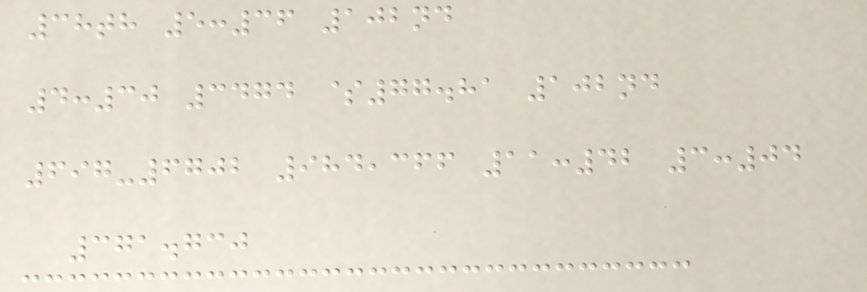38th 5:36 102nd
4:30 3474 $77.81 102nd
697-6702 984,366 11:42 3:04
371.730
